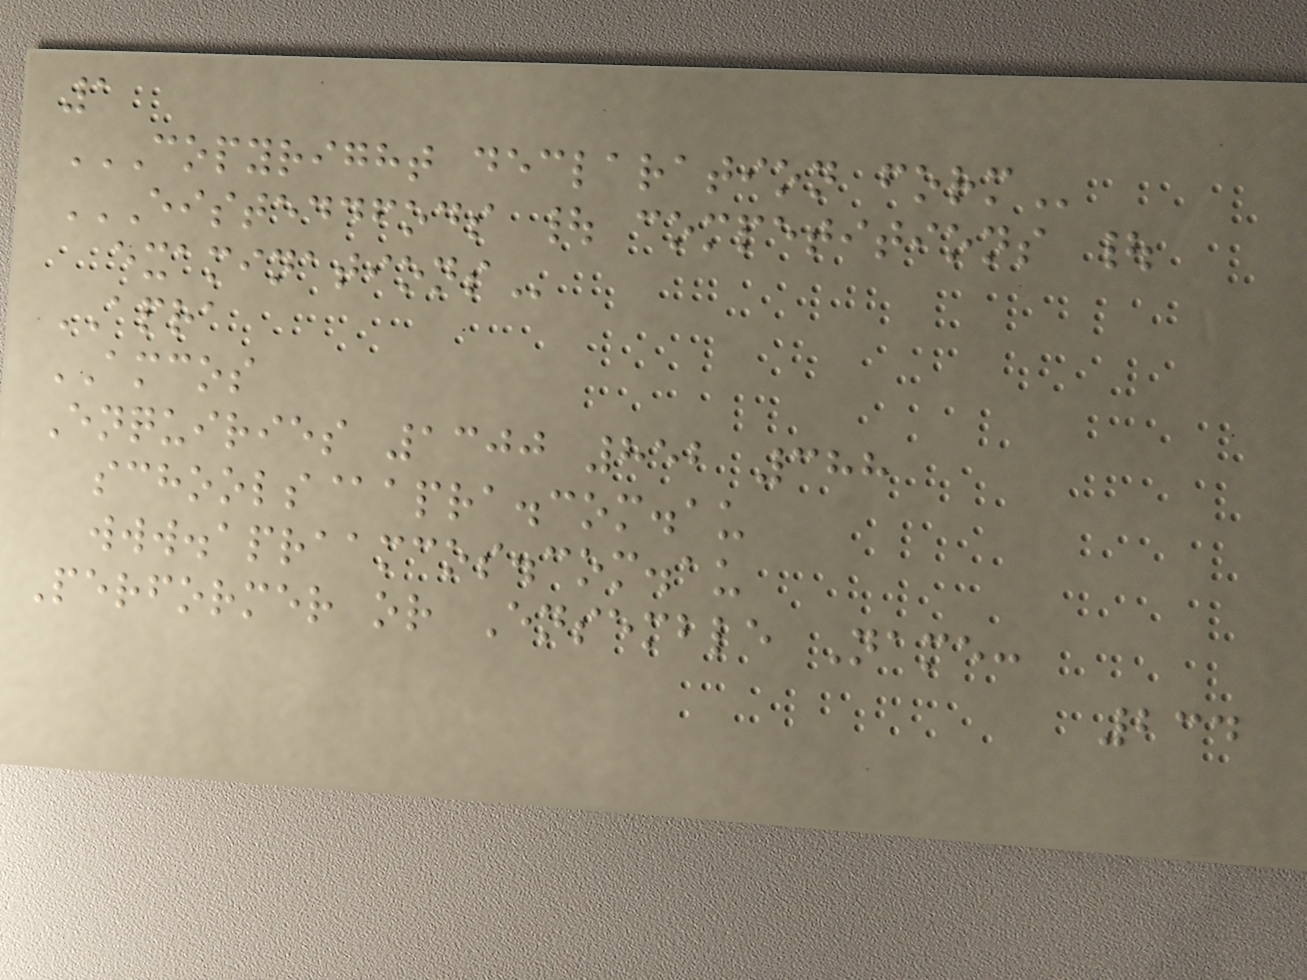1
COPYRIGHT DECLARATION FORM
EISTEDDFODS | COMPETITIONS |
EXAMINATIONS
APRA
AMCOS
Enquiries 1300 852 388
schools@apra.com.au
www.apraamcos.com.au
Performer or Ensemble Name:
234
